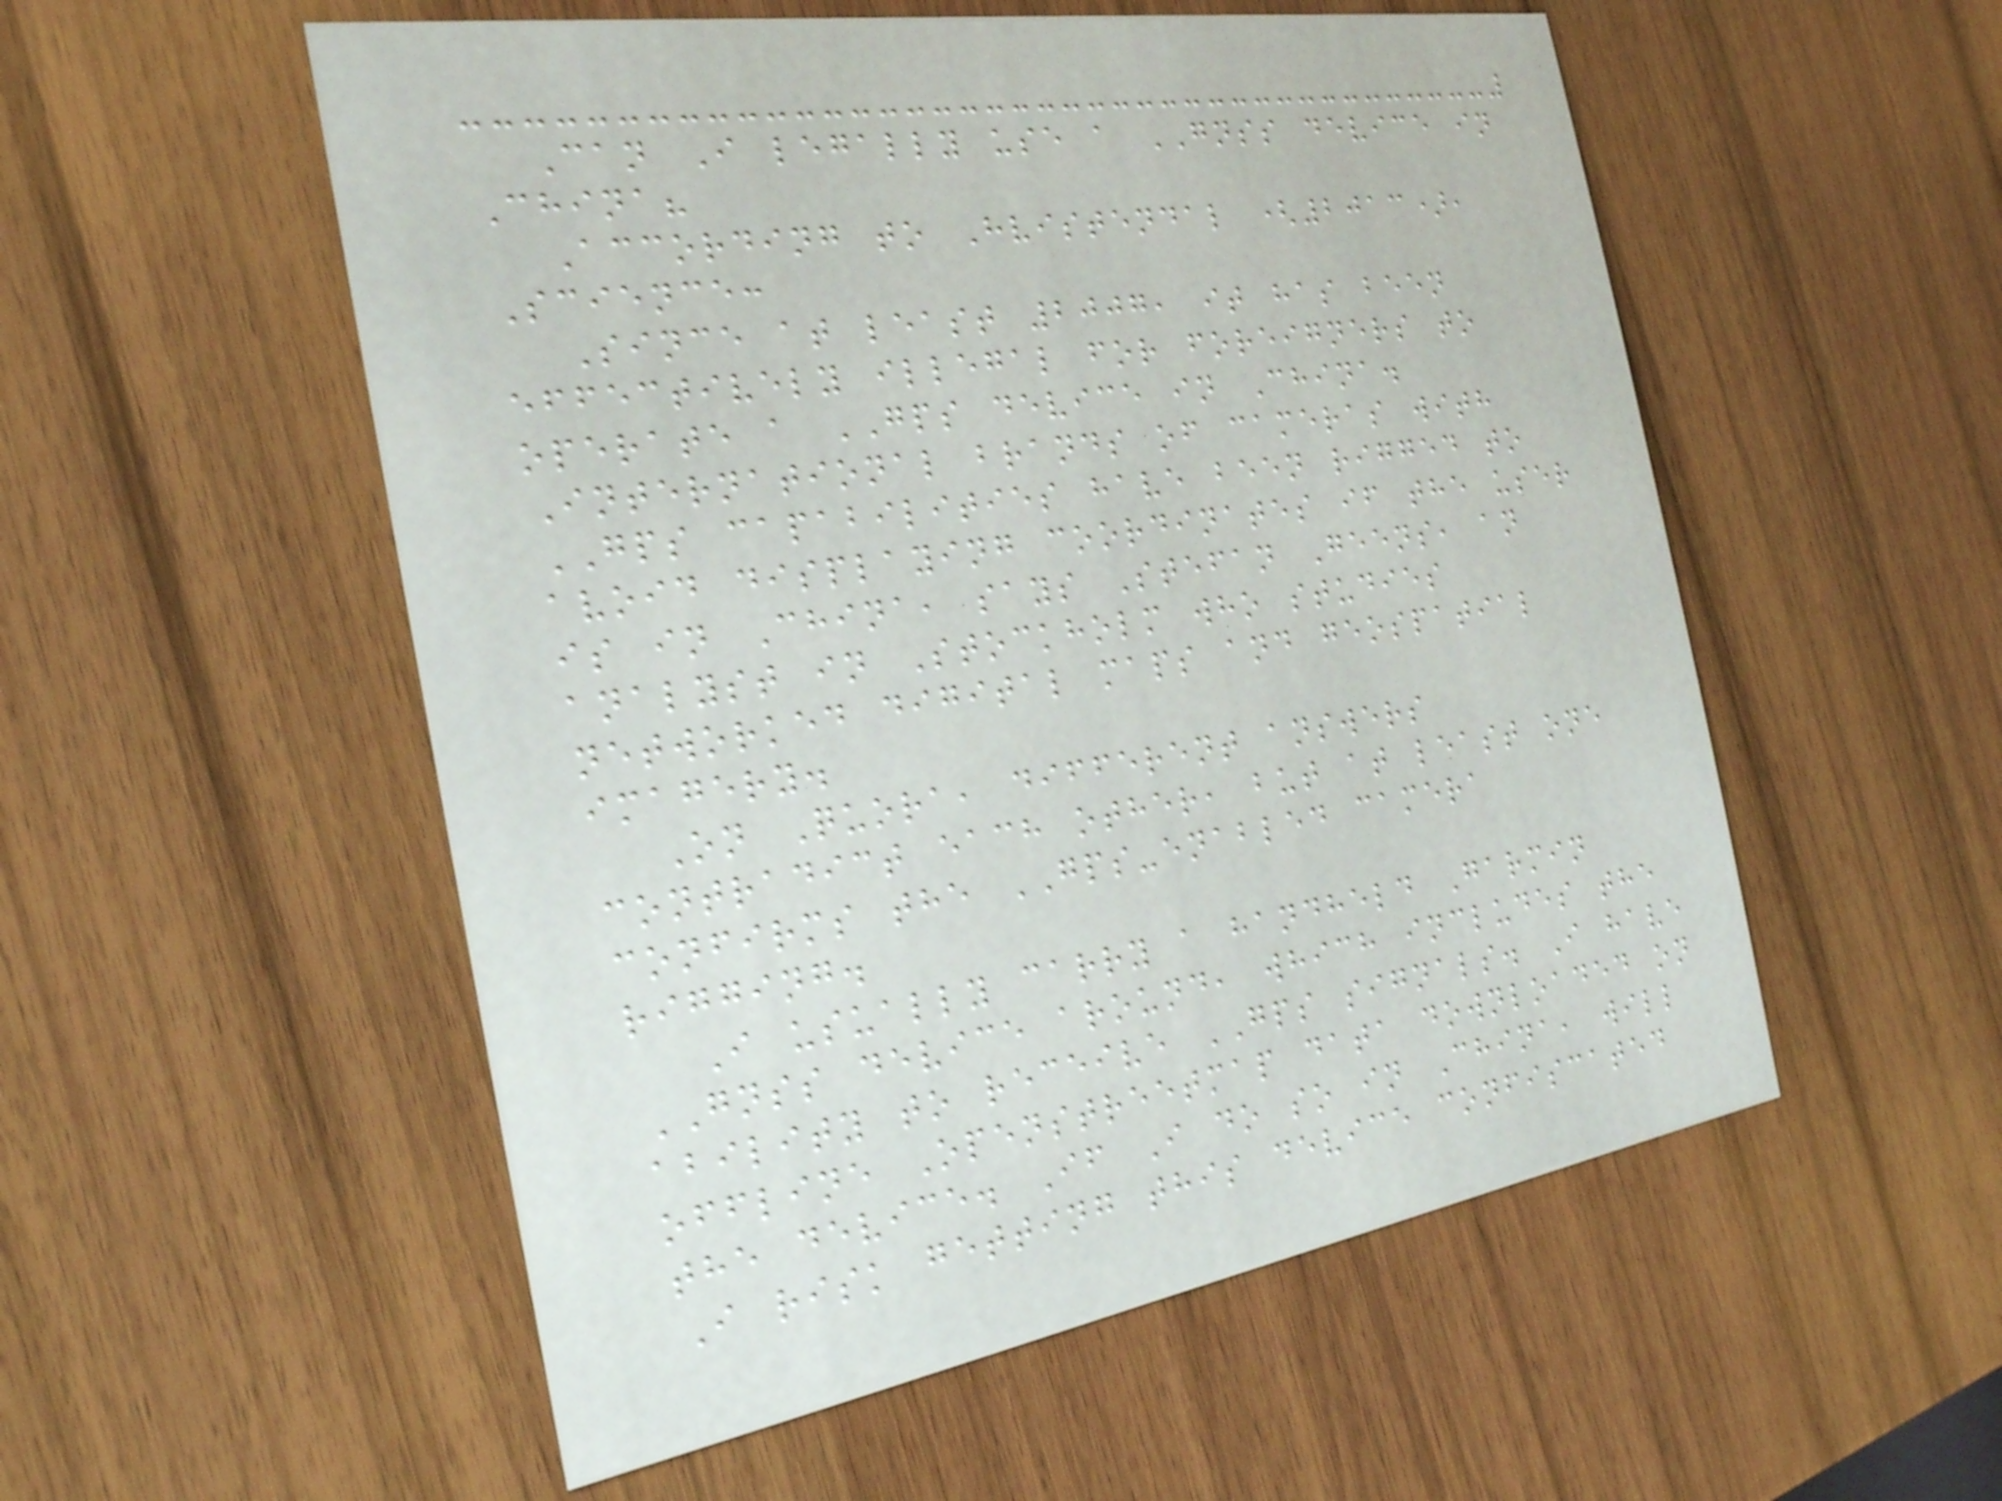Can I legally use a GNSS device in
China?
According to Hvistendal (2013),
Science:
Since at least 2007, it has been
effectively illegal for foreigners to
operate a GPS device in China.
International brands of cameras with
GPS capabilities have been rigged to
avoid displaying coordinates if the user
is in China, says Stefan Geens, an
analyst in Stockholm who studies
networked digital maps and geospatial
imagery.
On Quora, different answers
contradict each other, but at least one
confirms the GPS-enabled camera
rigging.
I usually carry a handheld Garmin
GNSS device around, which includes the
ability to receive GPS signals. I have
offline Openstreetmap data downloaded on
the device. If I do so in China, will
I risk getting this device confiscated
